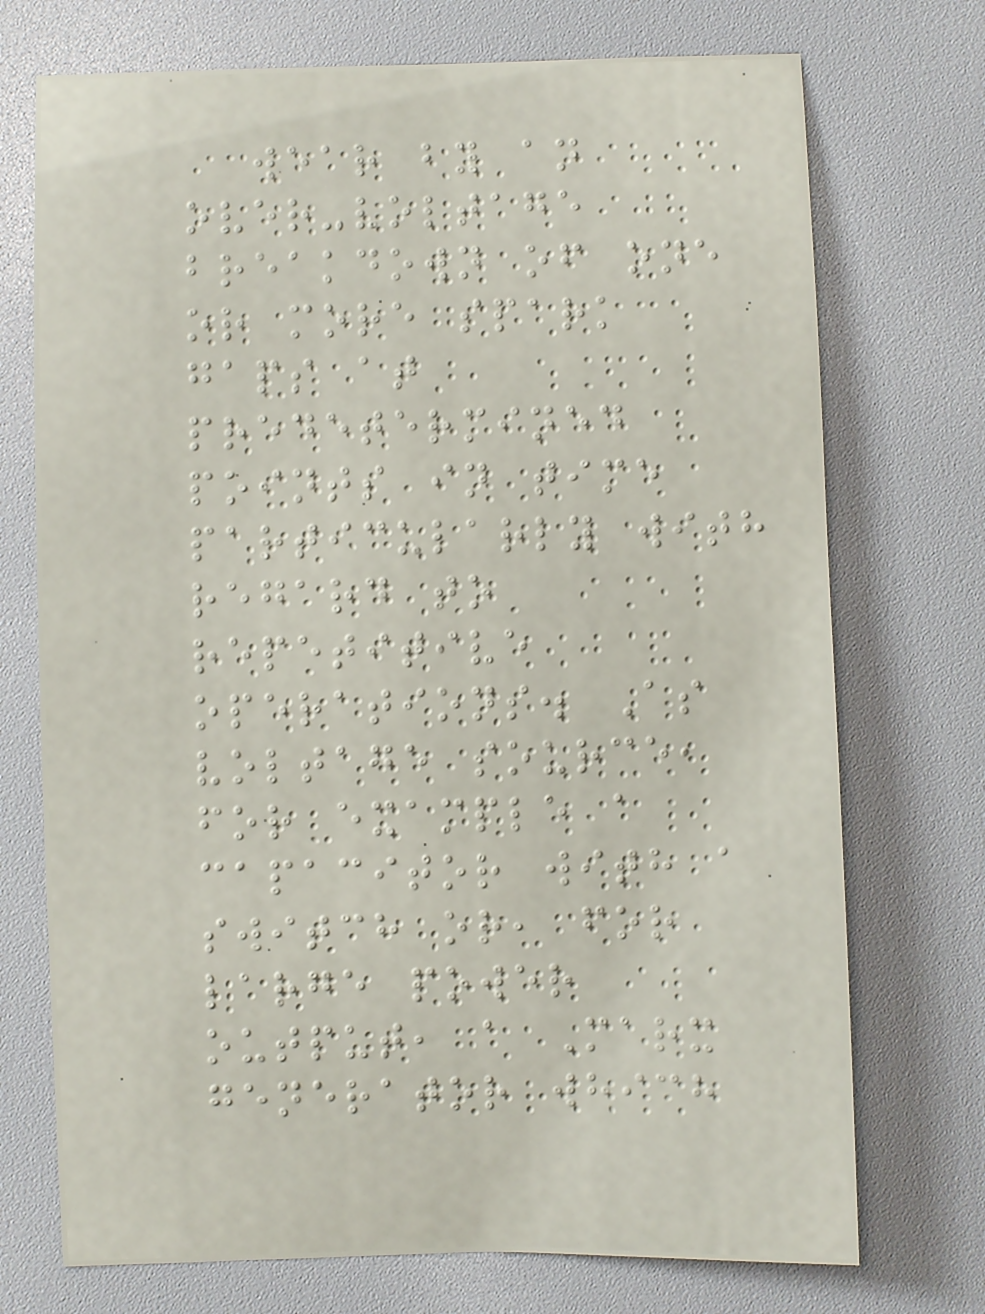wear by an
over-voltage
breakdown of one
or more spark
gaps at
predetermined
points in time
particularly with
regard to
repetitive
operations. As
voltage source,
for example a
capacitor with a
switch or, for
large power
output, a Marx
generator which
